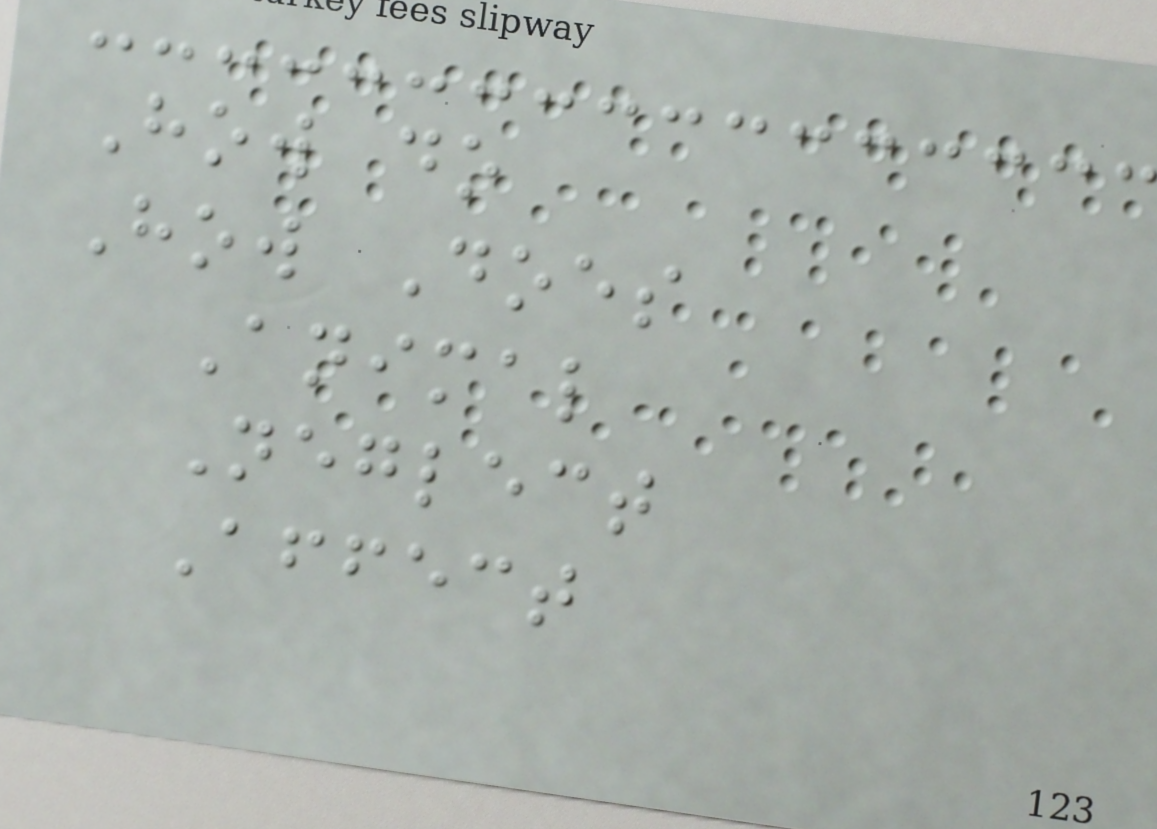How do
How Does
Animal
Neglect
Affect
